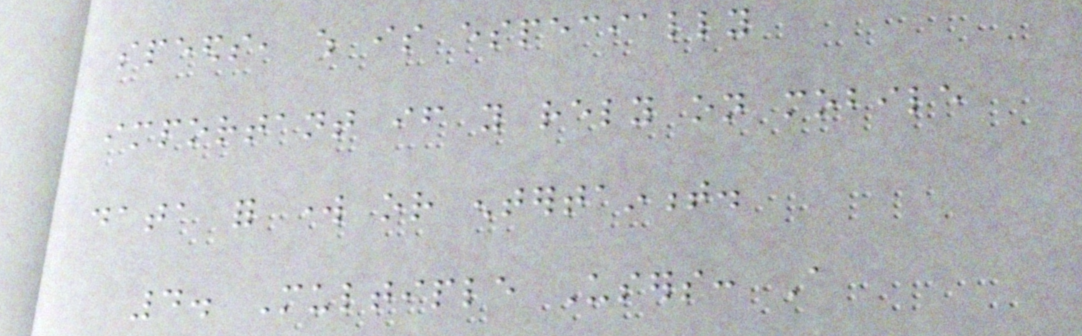speeds, which is especially
important if you rely on mobile
data for work or entertainment.
4. Multiple Users: A
